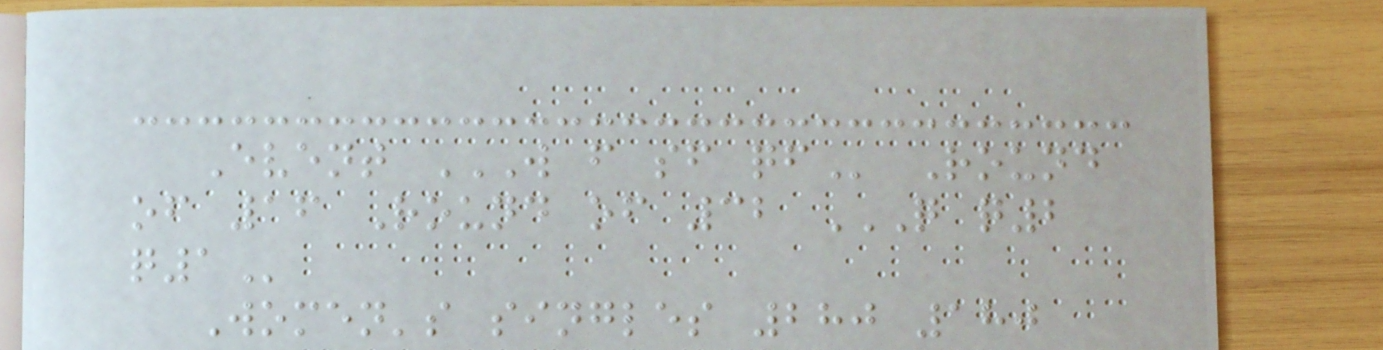Event W F SF QF Round
of 16 Round of 32 Q Q2
Q1
Women's singles 280 180
